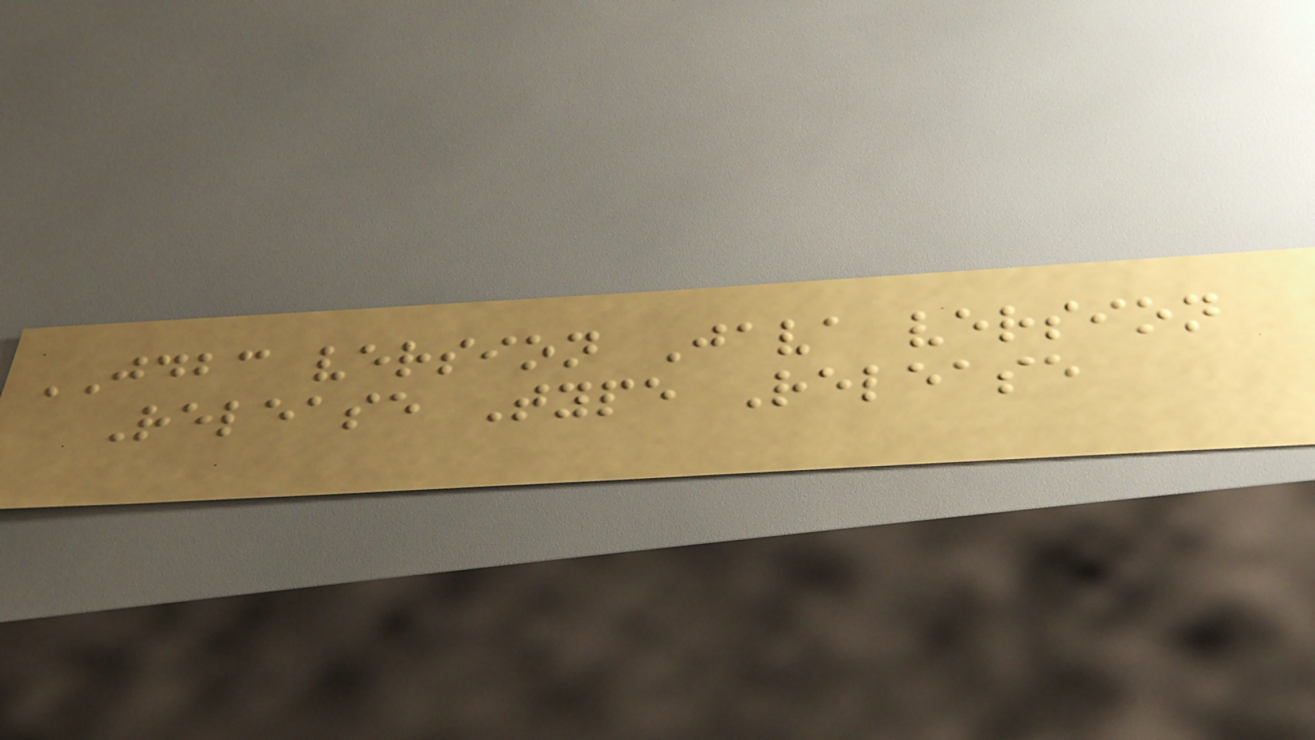JDBC version Java version
Release Type Release
